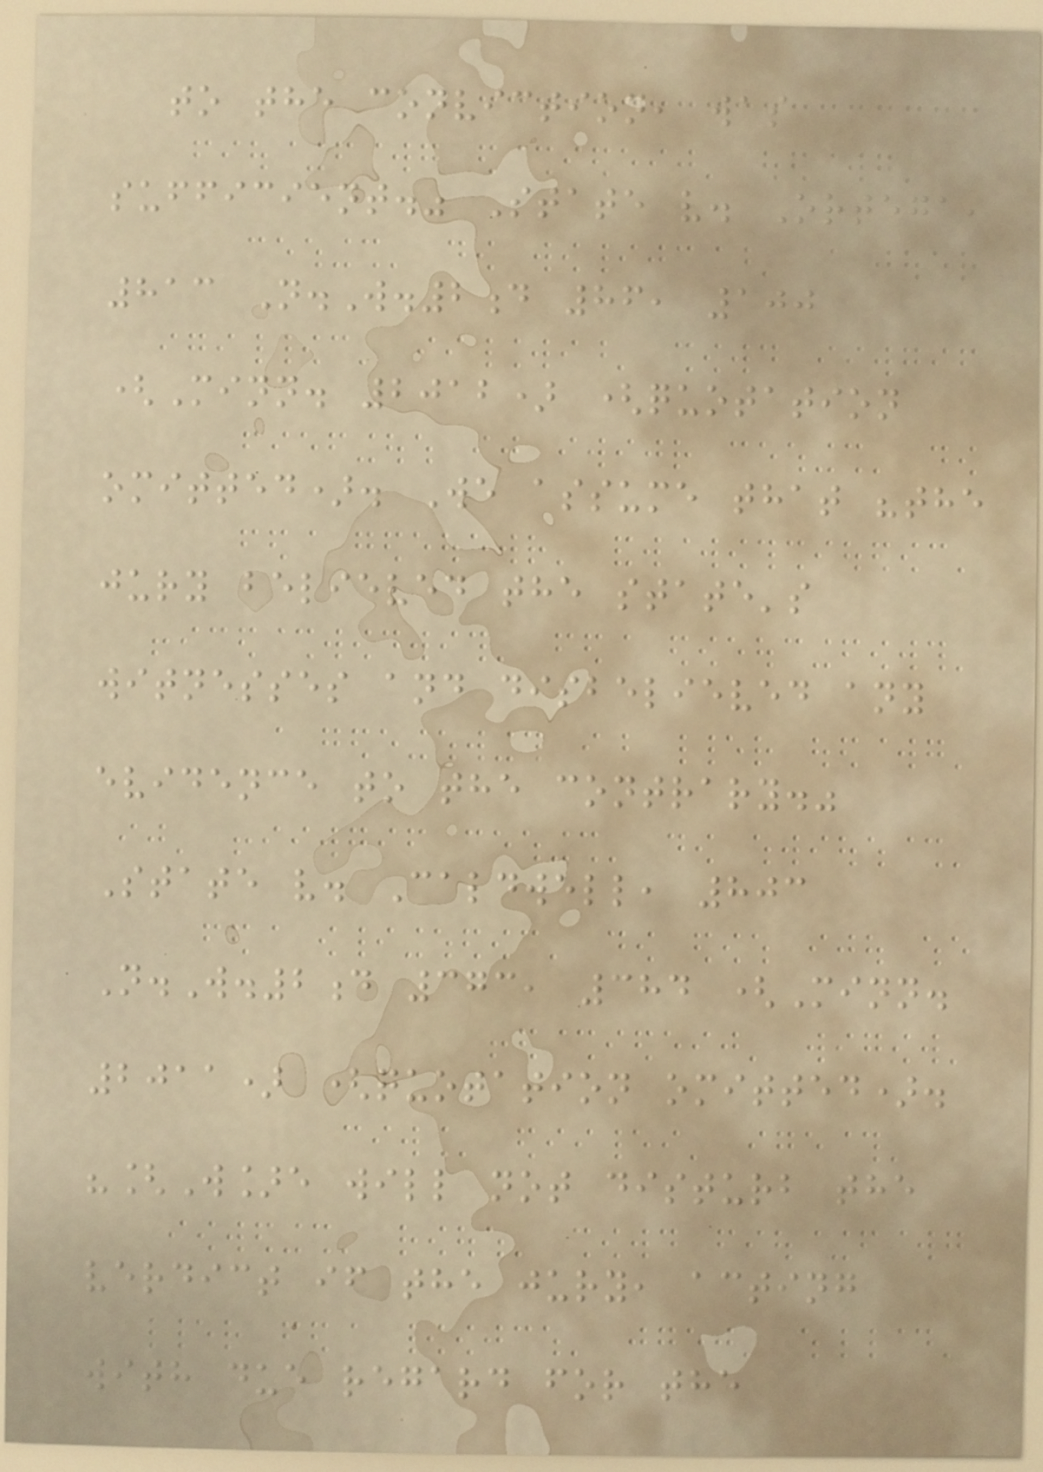to the conviction, was
sufficient." State v. Ortega,
813 N.W.2d 86, 100
(Minn. 2012) (quotation
omitted). We assume that "the
jury believed the state's
witnesses and disbelieved any
evidence to the contrary."
State v. Caldwell, 803
N.W.2d 373, 384 (Minn.
2011) (quotation omitted).
"[W]e will not disturb the
verdict if the jury, acting
with due regard for the
